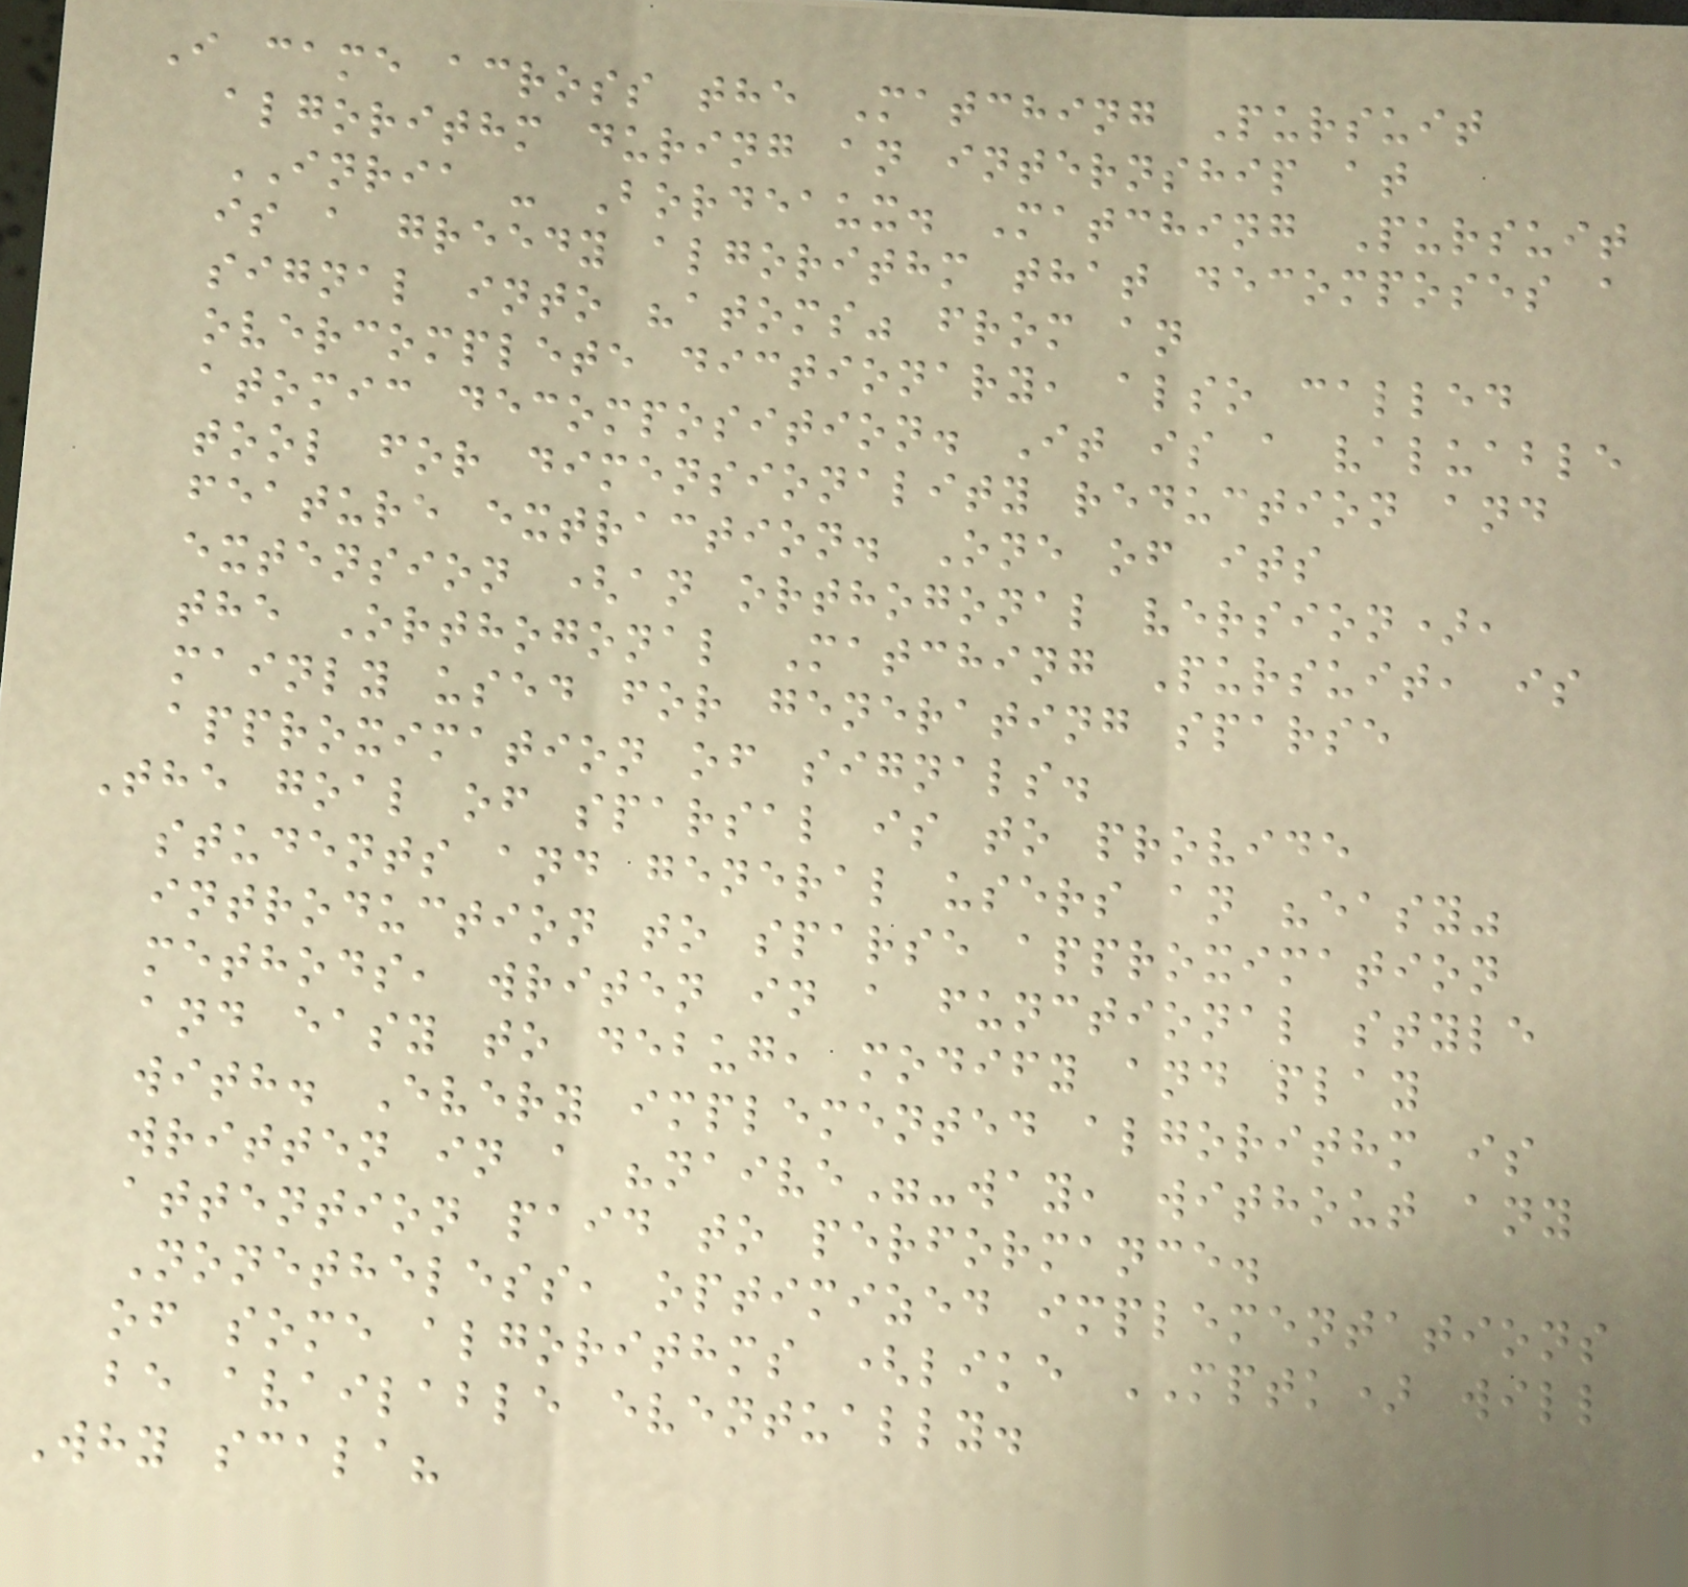I came across the Matching Pursuit
algorithm during an internship at
INRIA - Bordeaux. Matching Pursuit
is a greedy algorithm that decomposes a
signal into "atoms" from an
overcomplete dictionary, also called
atomic decomposition. It is a valuable
tool for dimensionality reduction and
feature extraction. One of its
extension (an orthogonal version),
the Orthogonal Matching Pursuit, is
mainly used for generating sparse
approximation of signals.
The goal of sparsal is to provide
students and general users an "easy"
introduction to sparse approximation
methods, writen in a functional style
and easy to debug, modify and play
with. Every implemented algorithm is
written in a "naive"-way, without any
attention paid to performance.
Nonetheless, optimized implementations
of some algorithms (like MPTK) will
be available eventually.
Why scala?
